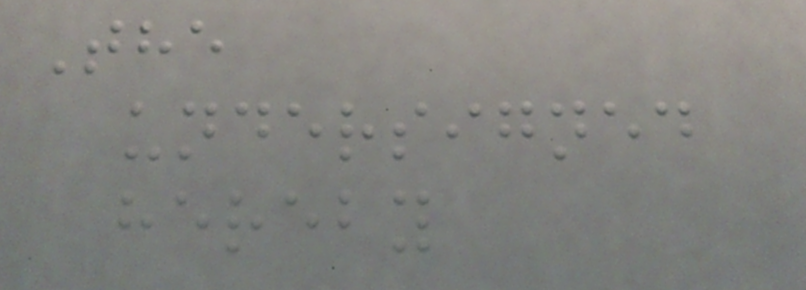The
undersigned
hereby
